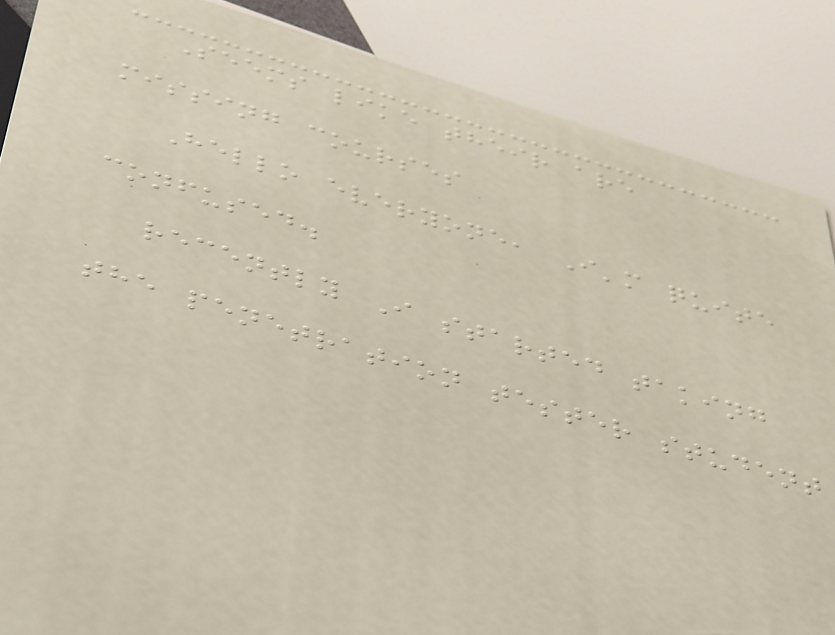Seems like their are
missing courses
Hello everyone, I'm quite
confused.
recently I started taking
the penetration tester student
